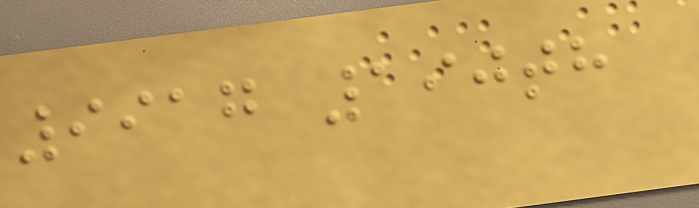9917 190th
